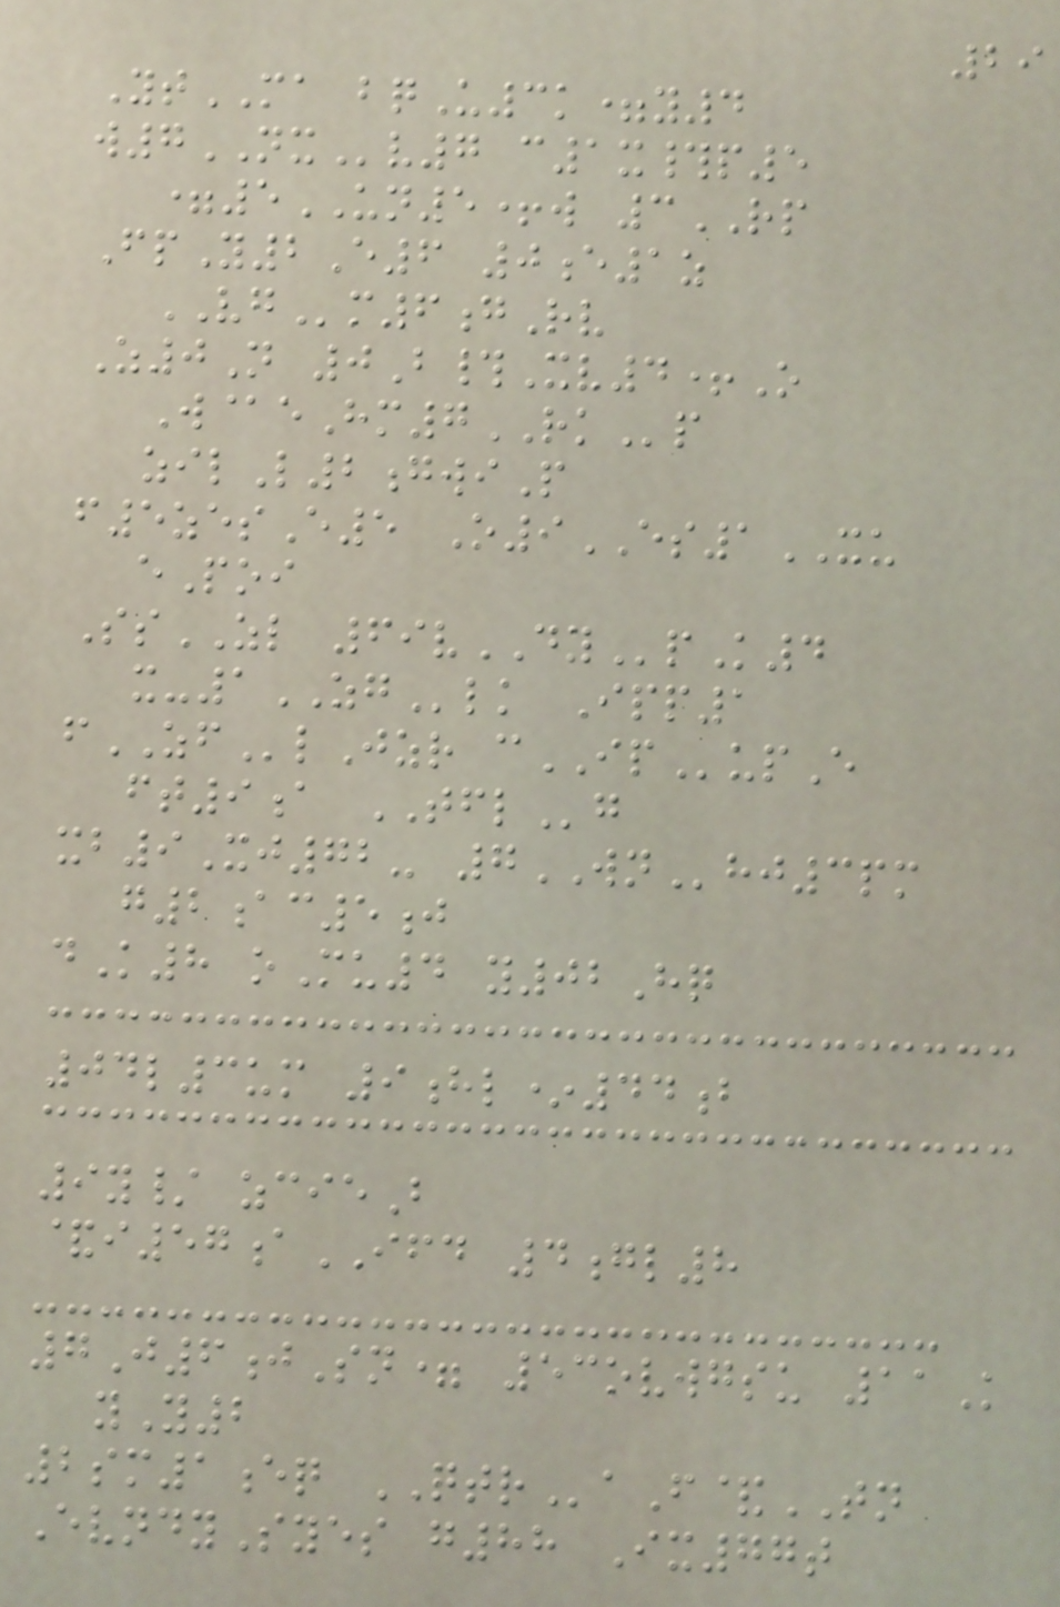29
YtMA bqU3k=y4
w7NXv7 c1x#p5
=5UN5+w 3RP
FpY2E6 0e1z
VGm6gRv
Z0N 0B#Xv4+O
W@eHm7RKp
zilL2gwiP
f5zesE5 O9ES1XU
ePoi
SsZL 69vDYpK4
x-1ZGlk Ipp1
fZFlJzr cIPupE
ft9a TFLg
xb9Xj72- 7WNhj3pm
g2ac5j
dK8 oMu4 y02Hq
04l3um 9hl*44b
9y/ zcieB
&i57aIFD 4gl8
7J6jSn= 53ovwgsu 11K
yY2
2sm1eq QTRaF&TN
EvndySyes g88 Ix77t
